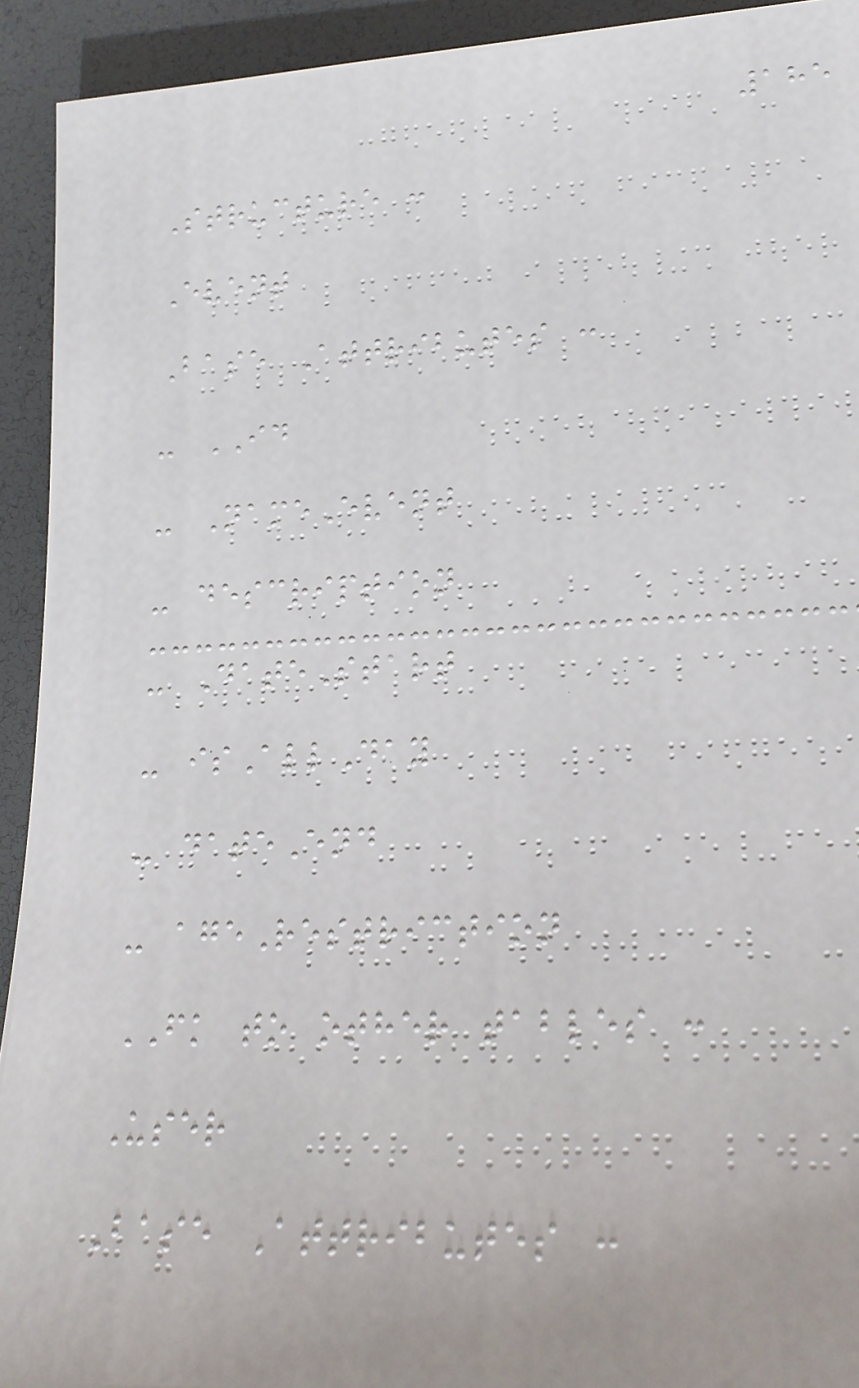185
Structure :
Event
Base Attributes :
- ID
- NameEvent
- description
- DateStart
- isAllDay
- dateEnd
- ageRestriction
FK to other tables :
User
Base Attributes :
